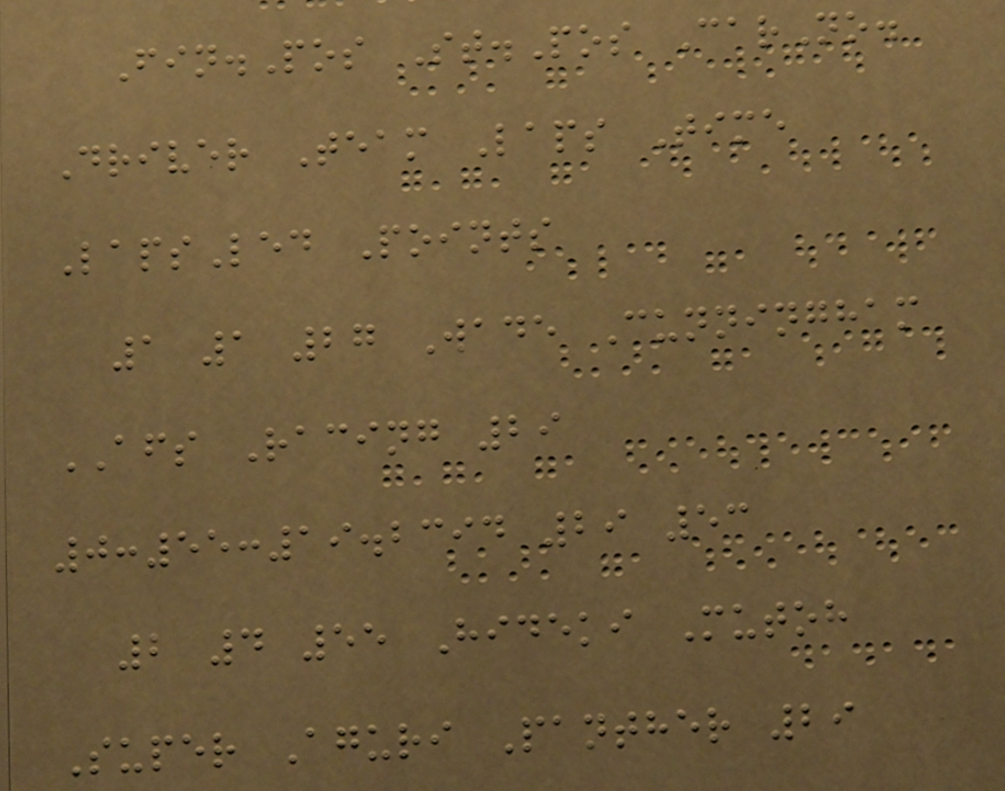Fin.Pos St.Pos CarNo.
Driver Team Laps Time
LapsLed Points
1 1 27 Wade Cunningham
AFS Racing 29
0:55:19.2394 29 53
2 4 55 Hideki Mutoh
Super Aguri Panther 29
